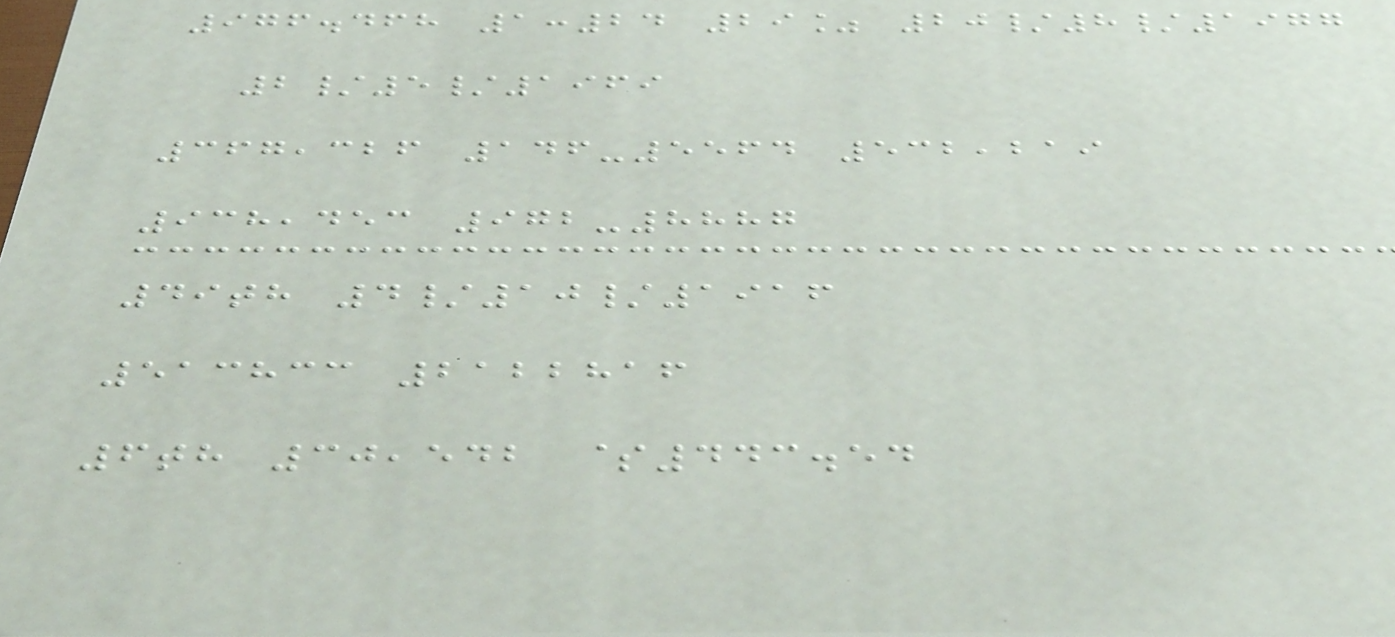976.468 1:24 29% 20/8/1977
2/5/1969
367,326 146-5564 532,219
938,453 972-8887
49th 4/10/1916
513833 2122816
6th 30,542 $443.54
